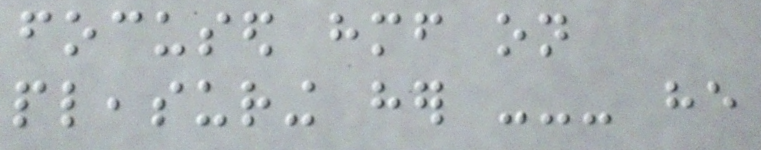focused himself on
pleasuring her --- he
